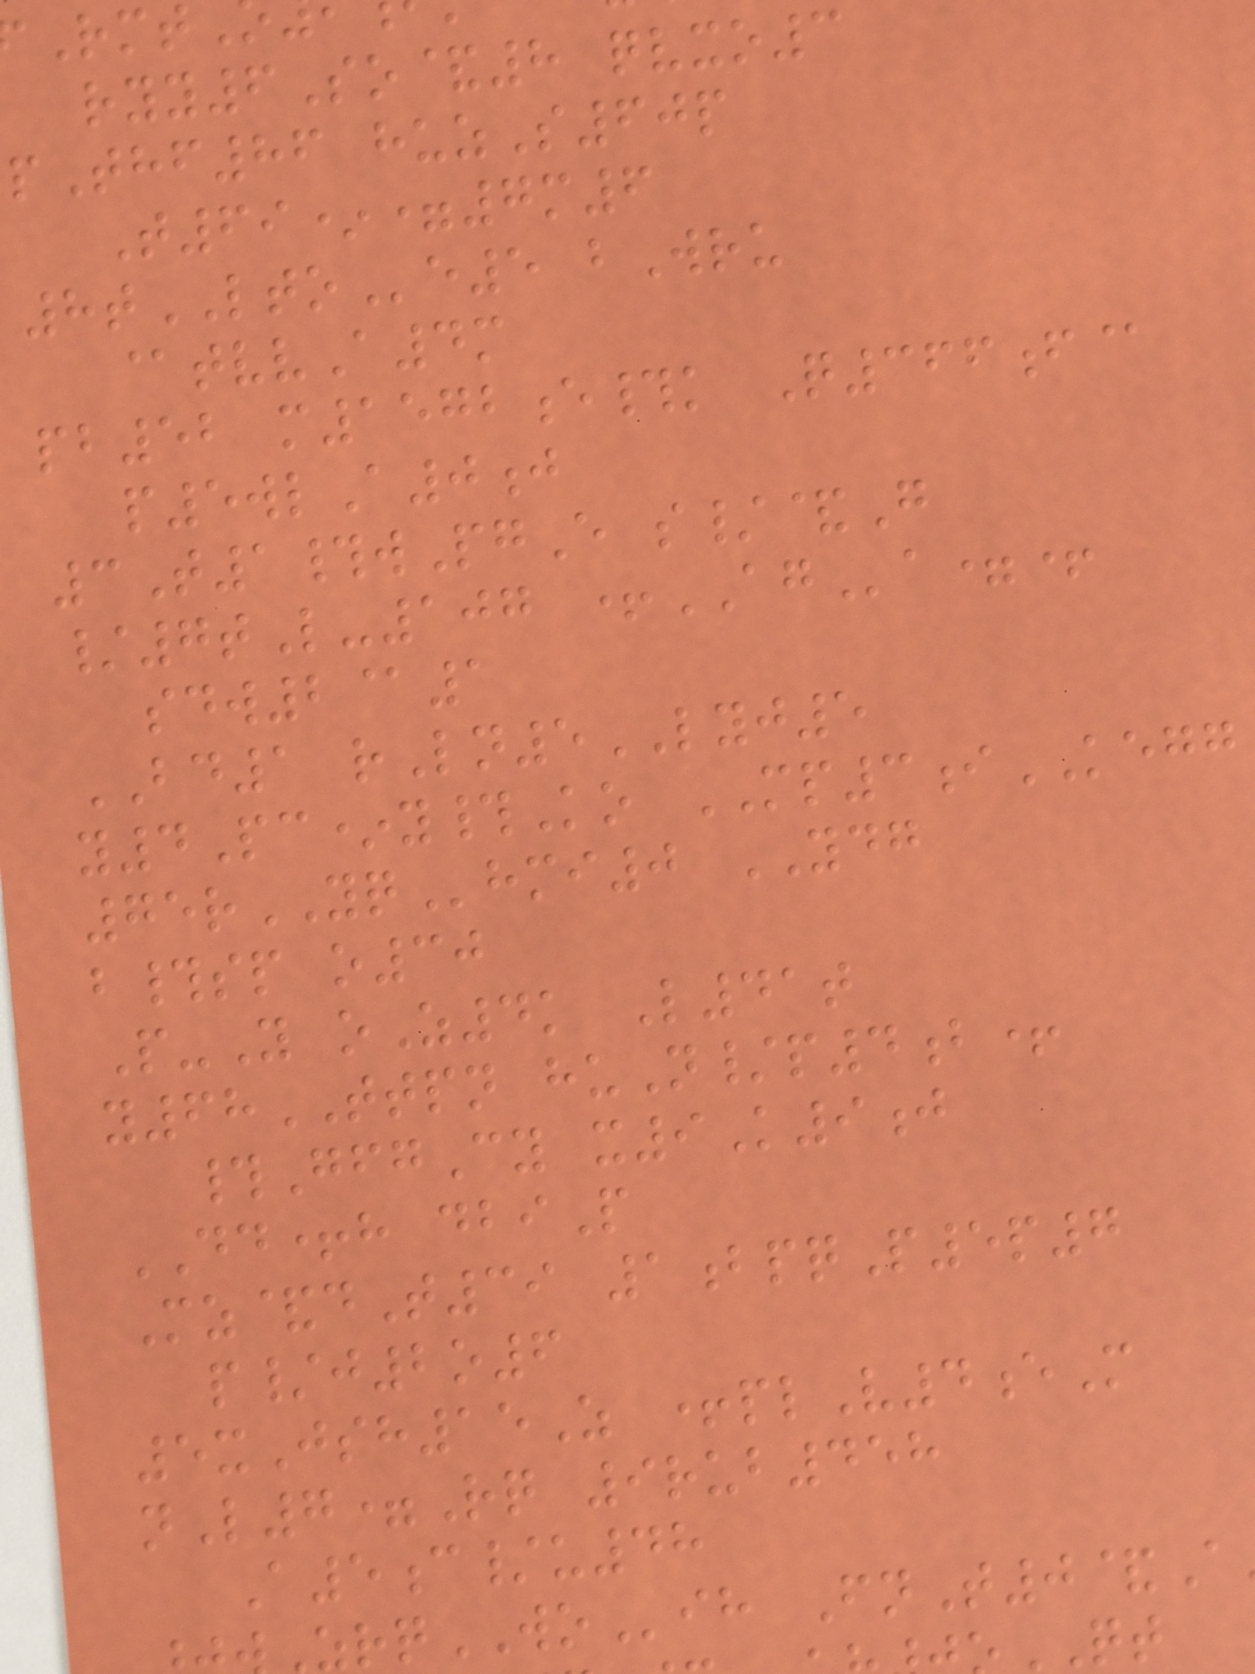ryy6So&8 qvxo3
pThf86 huzS60p
T69*=7m6
8tLTOe5 bWru
@tvvA4m
pb52 m1572e#k Q366f@
p5wlA0j
3T1#wPgE s/&G
/7tL-107 +AGa=+
sdw2@1
BD1 rLn5LYJ5
y4Pc*y#Ko MP3iKEGG
75rYQhmi0 YDG
b#sp o30
P-Y oZ4k L41t
y68TTPN huN/p4b+
#GfgCy x9K9j
DD+h dbiP
Mz&dT39 1bpqP5p7
p/j2o6
5xJsh15Z +plV4eM
nL7=Rq 9rub458
A5c/u48
rqWOih FnT0&A
